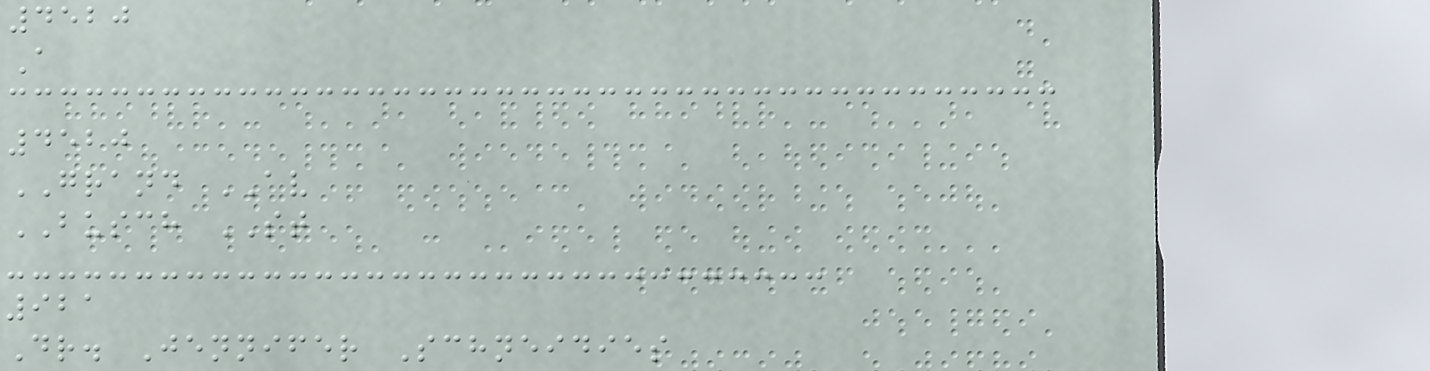4520
A
4520
GRAND AV
BUSCH ST
921
Dr. Jennifer Schneidies
